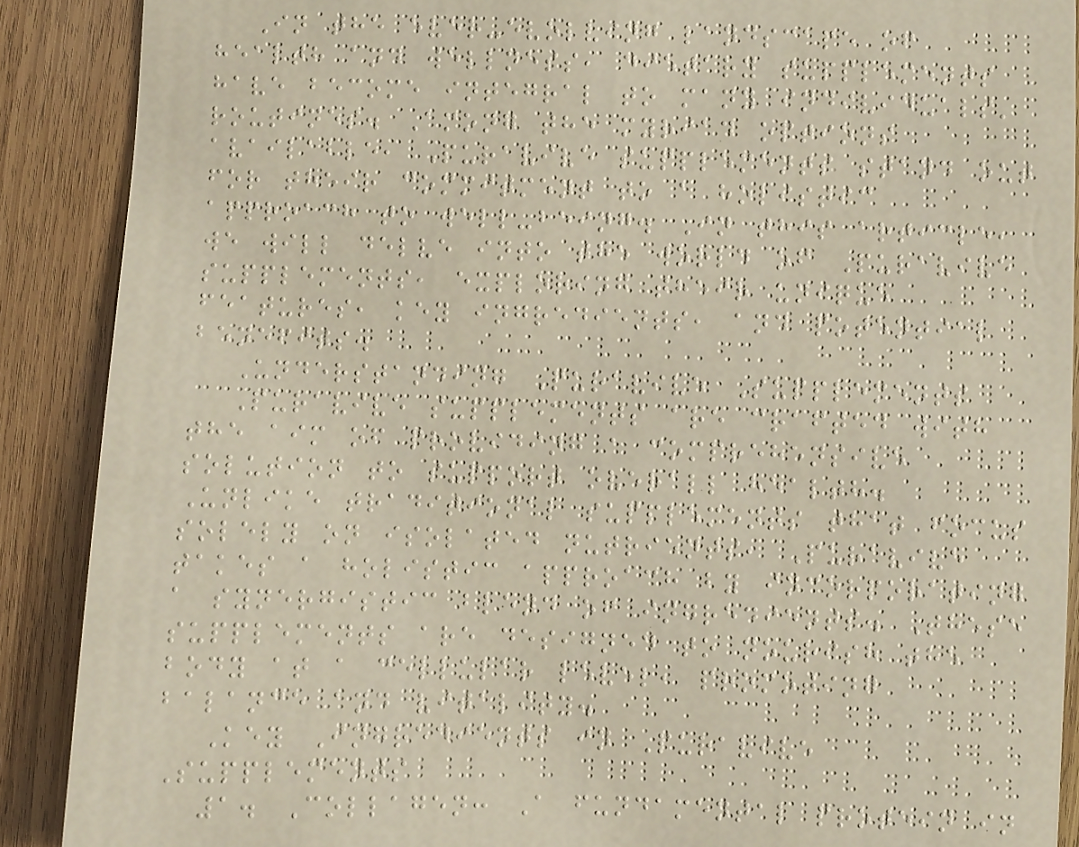In the ever-evolving landscape of
health and wellness, dietary supplements
have become integral to many individuals'
routines. Among the myriad options
available, Puravive supplements stand out
for their commitment to a holistic
approach to well-being. In this article,
we will delve into the world of Puravive
supplements, exploring their unique
features, key ingredients, and potential
benefits.
Understanding Puravive Supplements
Puravive supplements are crafted with
the aim of providing a comprehensive
solution to support overall health.
Unlike traditional supplements that focus
solely on isolated nutrients, Puravive
takes a holistic approach by incorporating
a synergistic blend of ingredients. These
supplements are designed to nourish the
body at a cellular level, promoting
balance and vitality.
Key Ingredients in Puravive
Supplements
1. Collagen: A fundamental protein in
